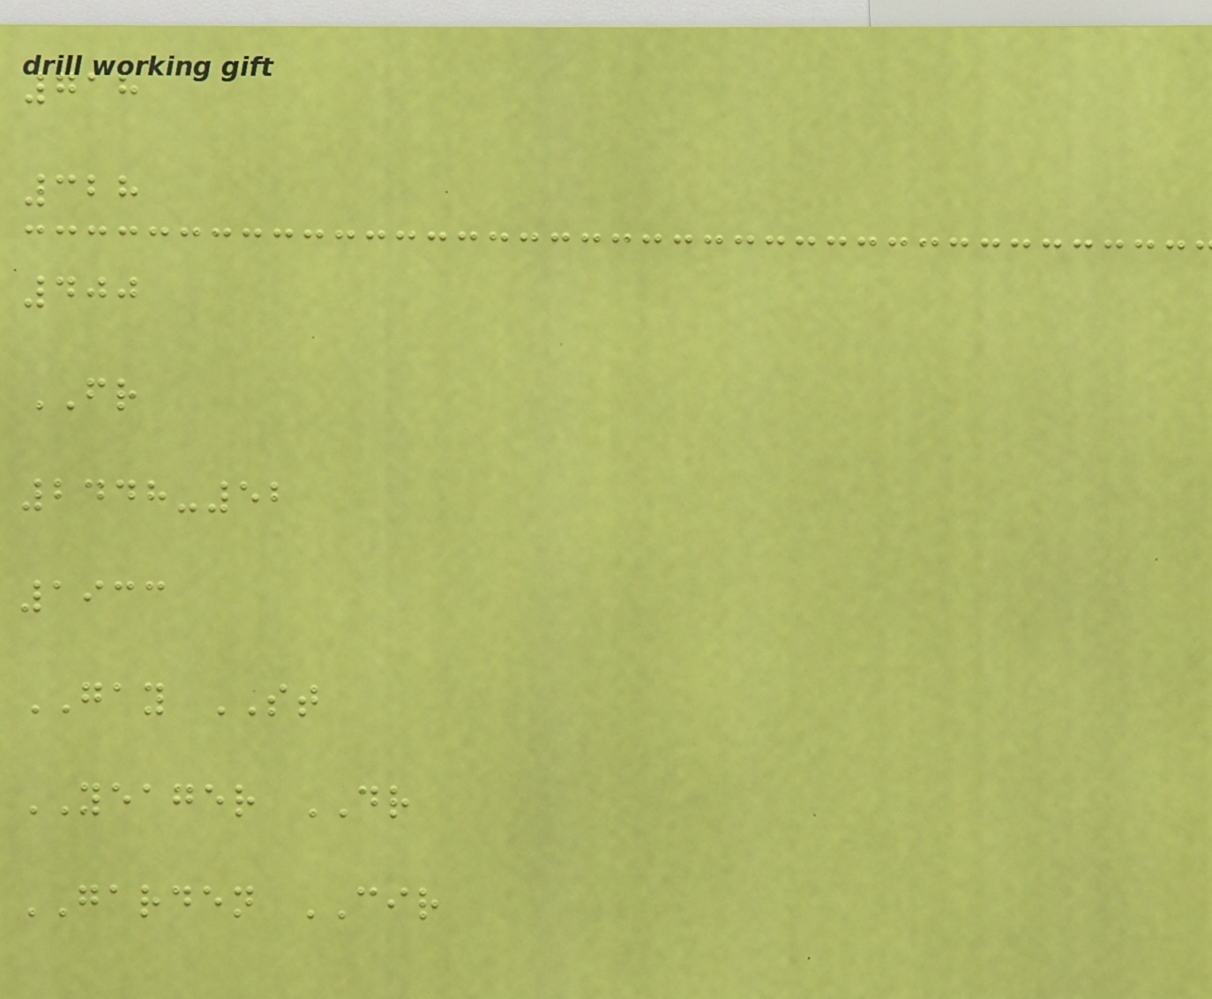718
328
400
FR
2448-52
1933
GAY ST
YEAGER DR
GARDEN CIR
